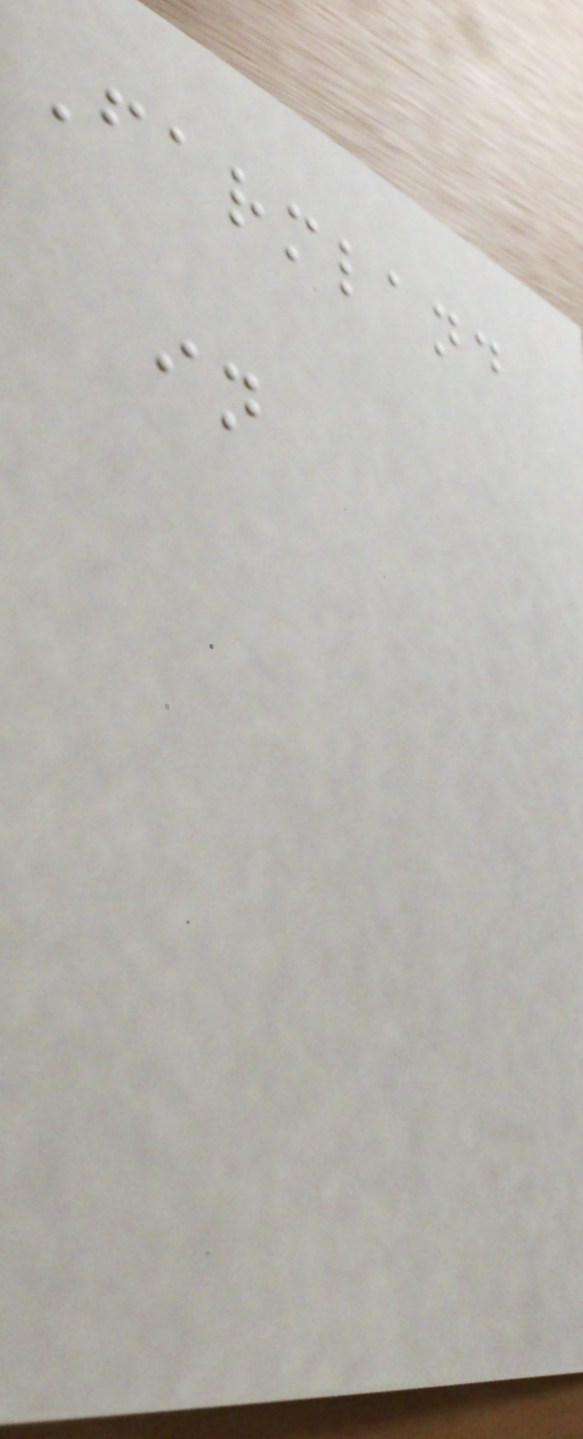Farmland
in
